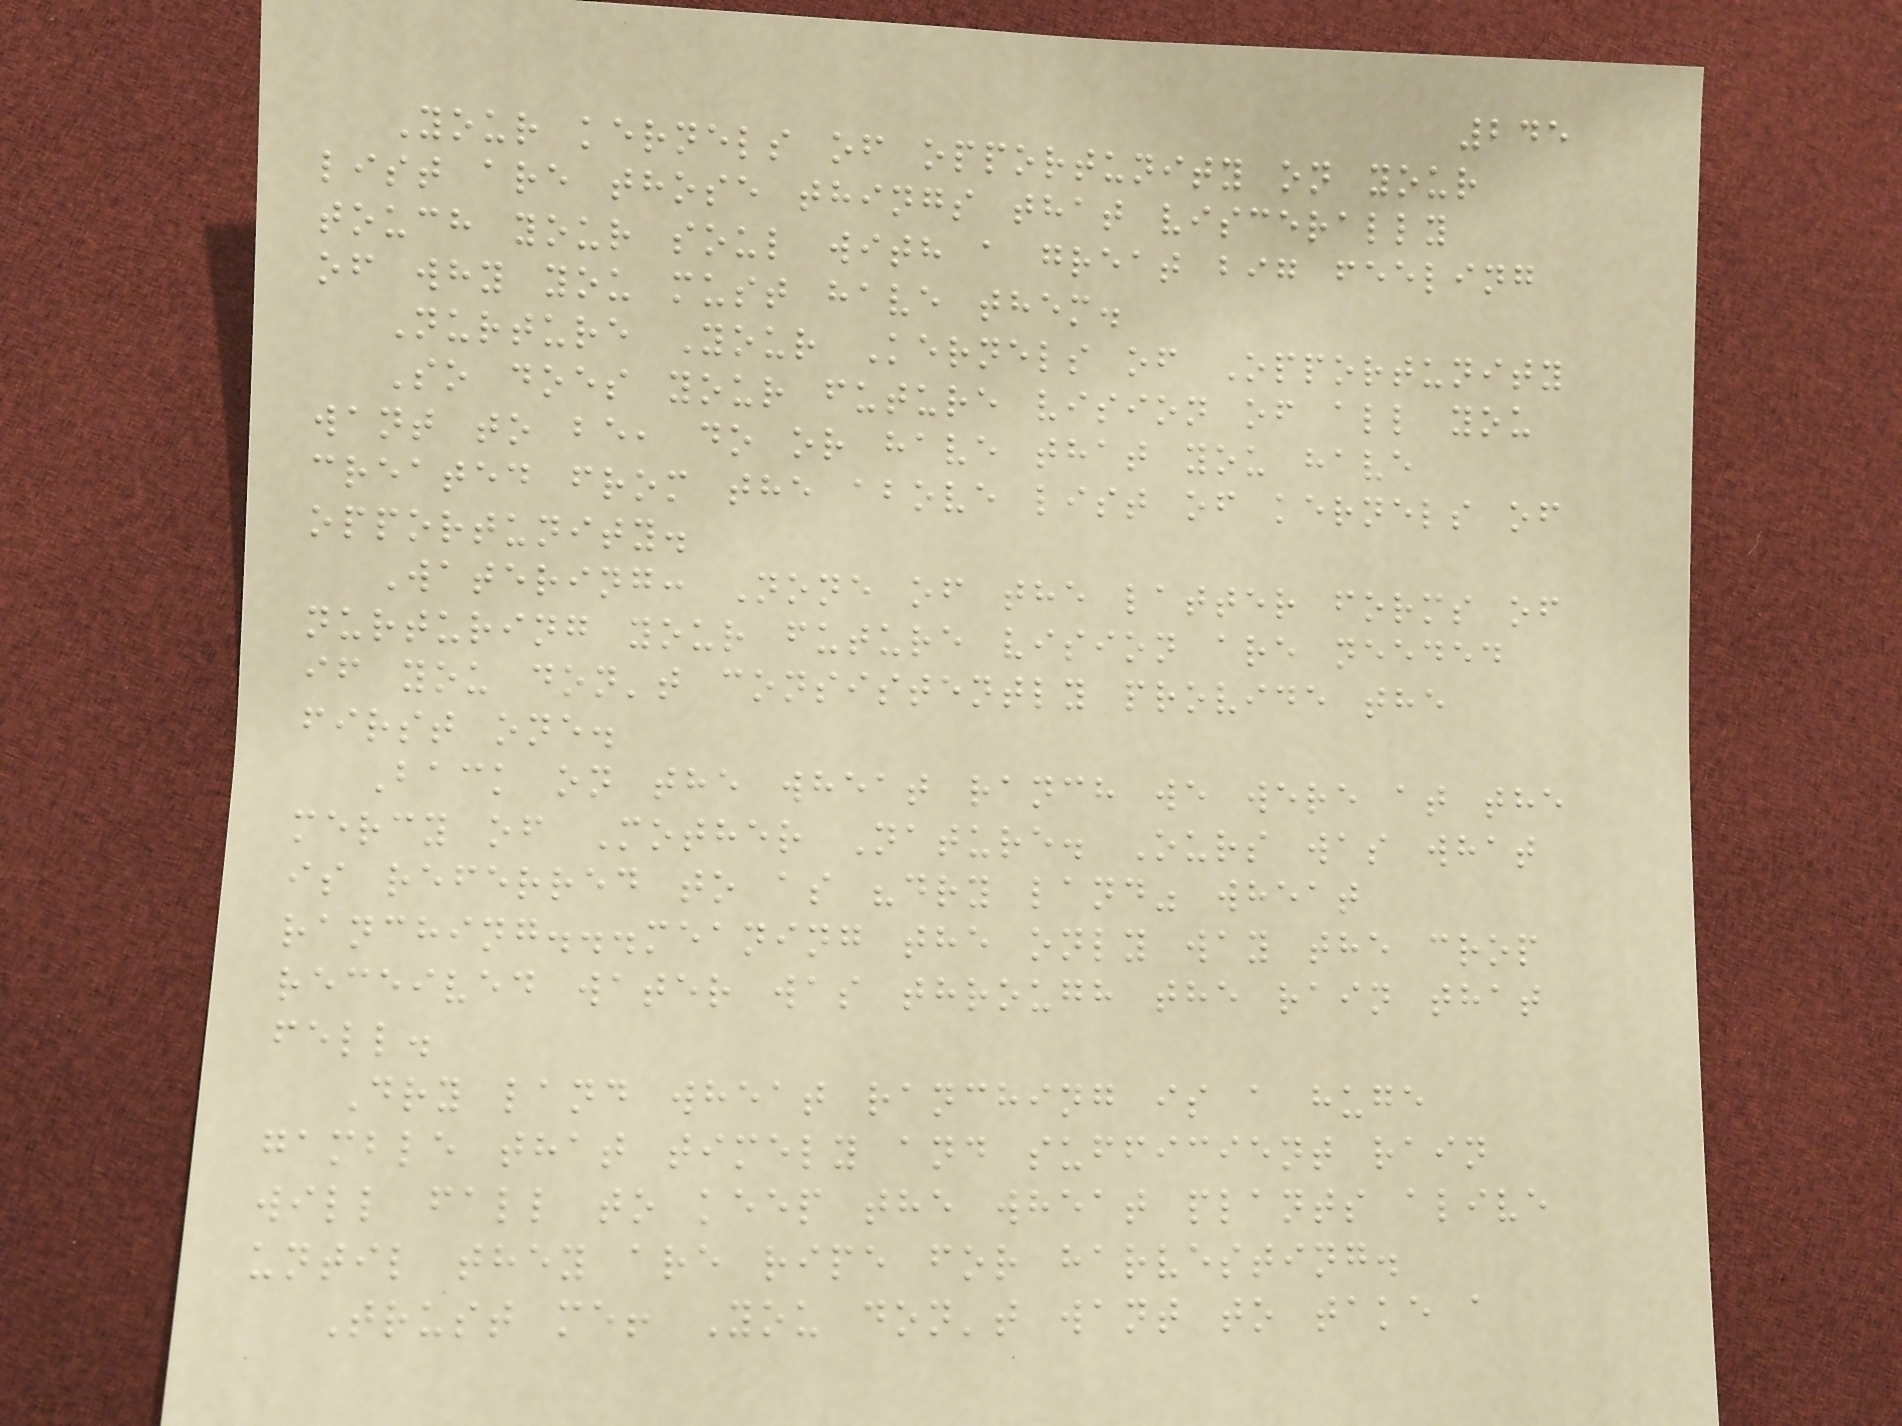245
Your kernels of opportunity on your
list are those things that viscerally
touch your soul with a great big feeling
of why you must have them.
Nurture Your Kernels of Opportunity
So does your future vision of all you
want to be, do or have that you have
created from the above list of kernels of
opportunity.
Watering: None of the latter forms of
nurturing your future vision are needed
if you don't consistently provide the
first one.
Back on the wheat ranch we were at the
mercy of Mother Nature. Ours was what
is referred to as "dry land" wheat
ranching...meaning the only way the crop
received water was through the rain that
fell.
Dry land wheat ranching is a huge
gamble that timely and sufficient rain
will fall to keep the wheat plants alive
until they are ripe for harvesting.
Trust me! You don't want to take a
